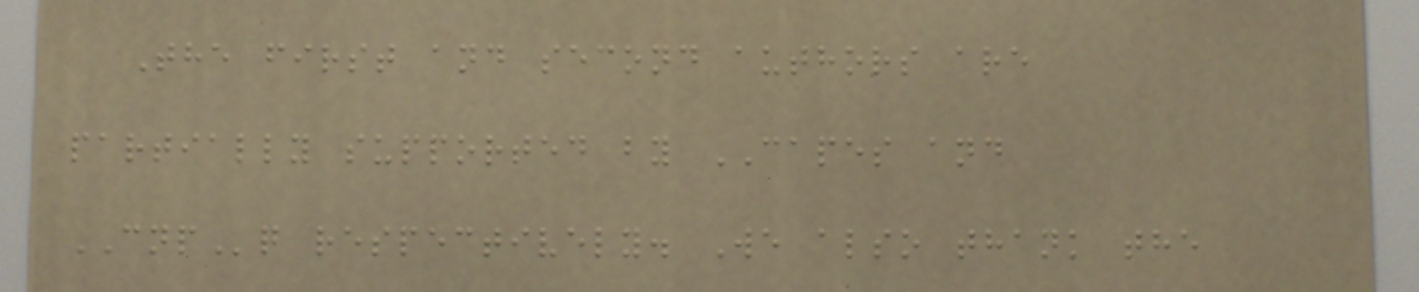The first and second authors are
partially supported by CAPES and
CNPq respectively. We also thank the
